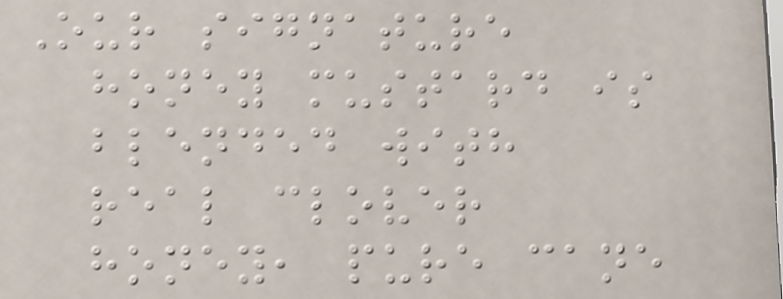Our signature
honey mustard is
blended with
real clover
honey, pure cane
